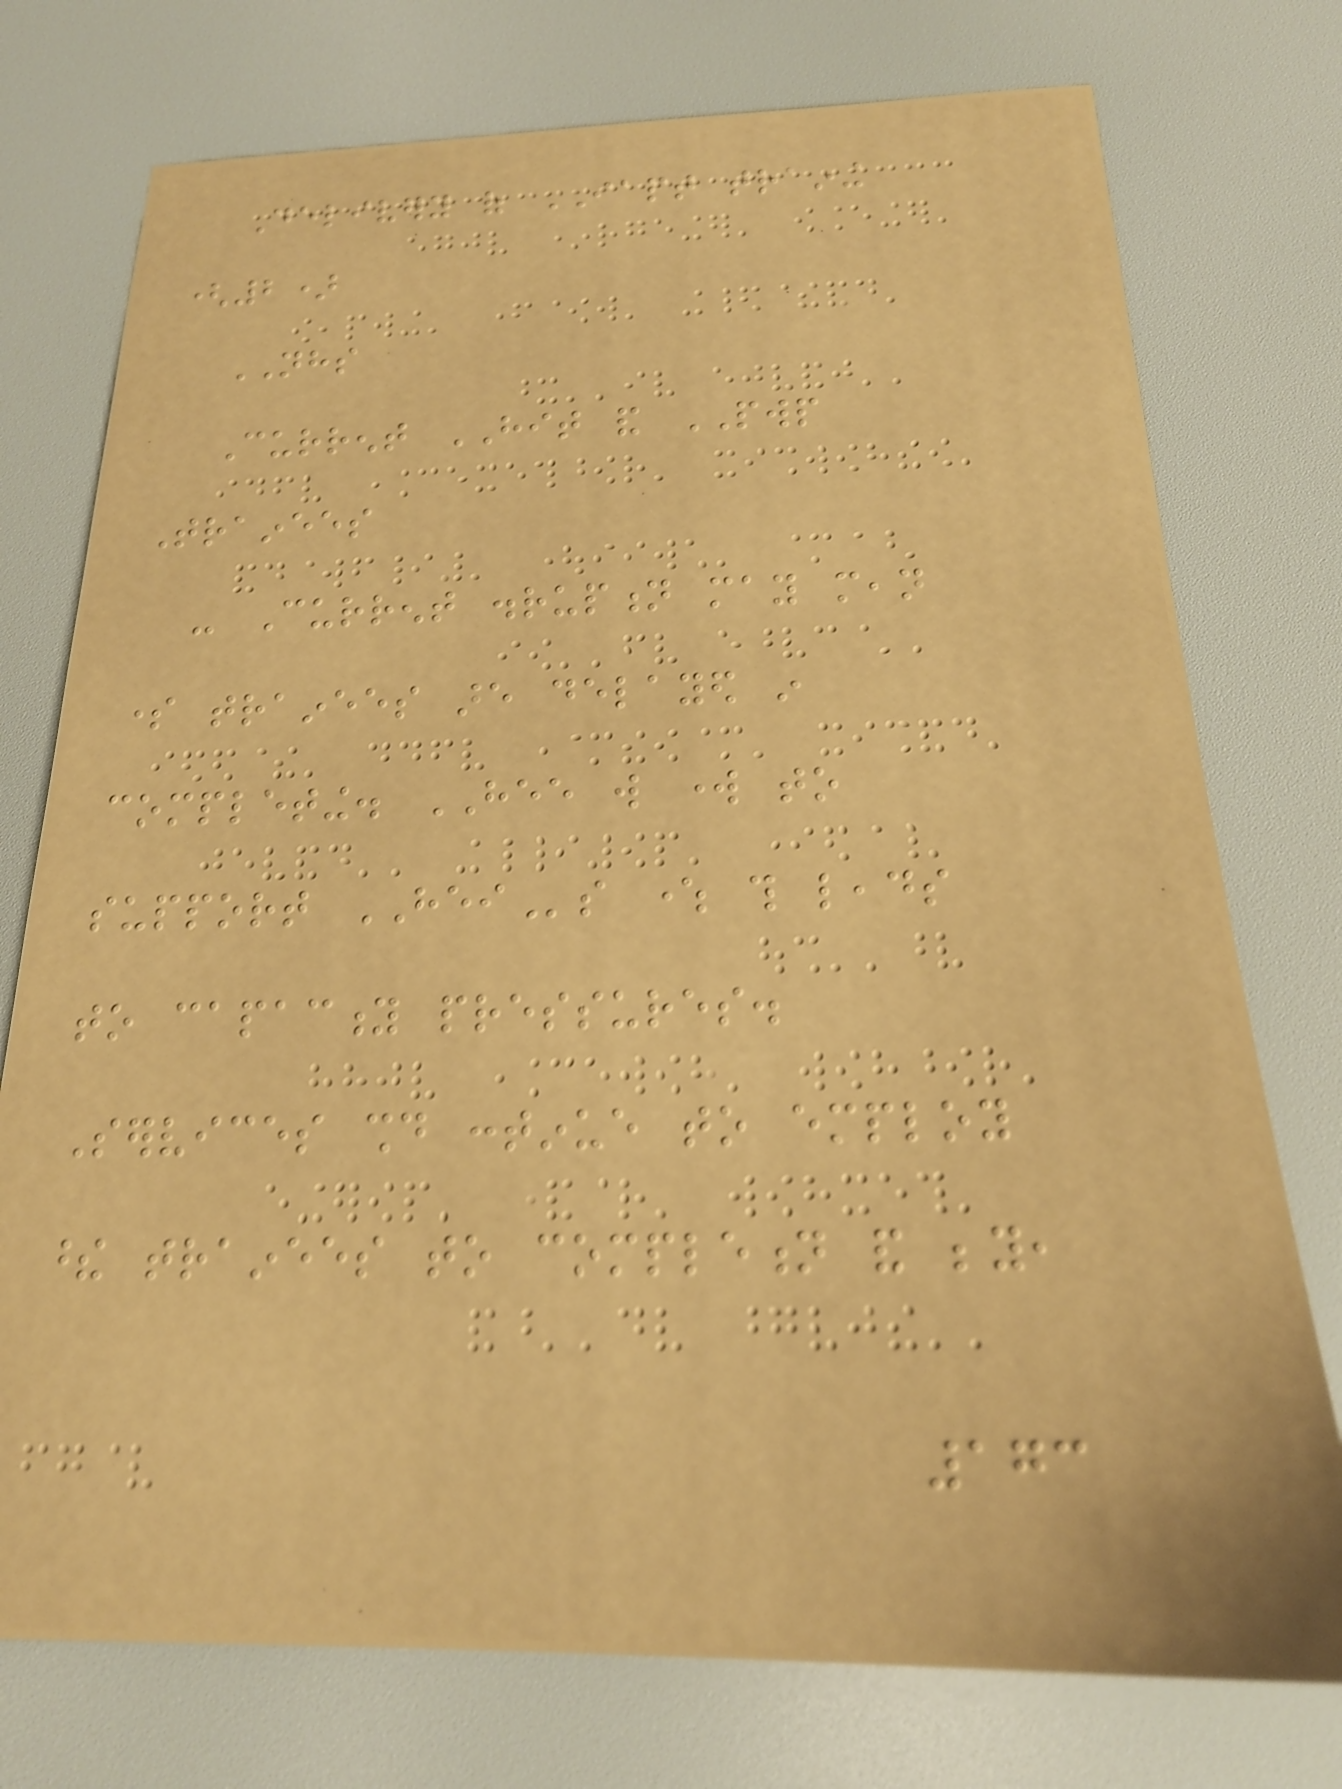Delivery of IAPT training
(2)
NHS
Current HIT and PWP
Trainees
- Current disruption may mean
some trainees are delayed in
completing. HEE will work to
support HEIs where this leads
to capacity pressures.
Services should continue to employ
these trainees to completion and beyond,
173
